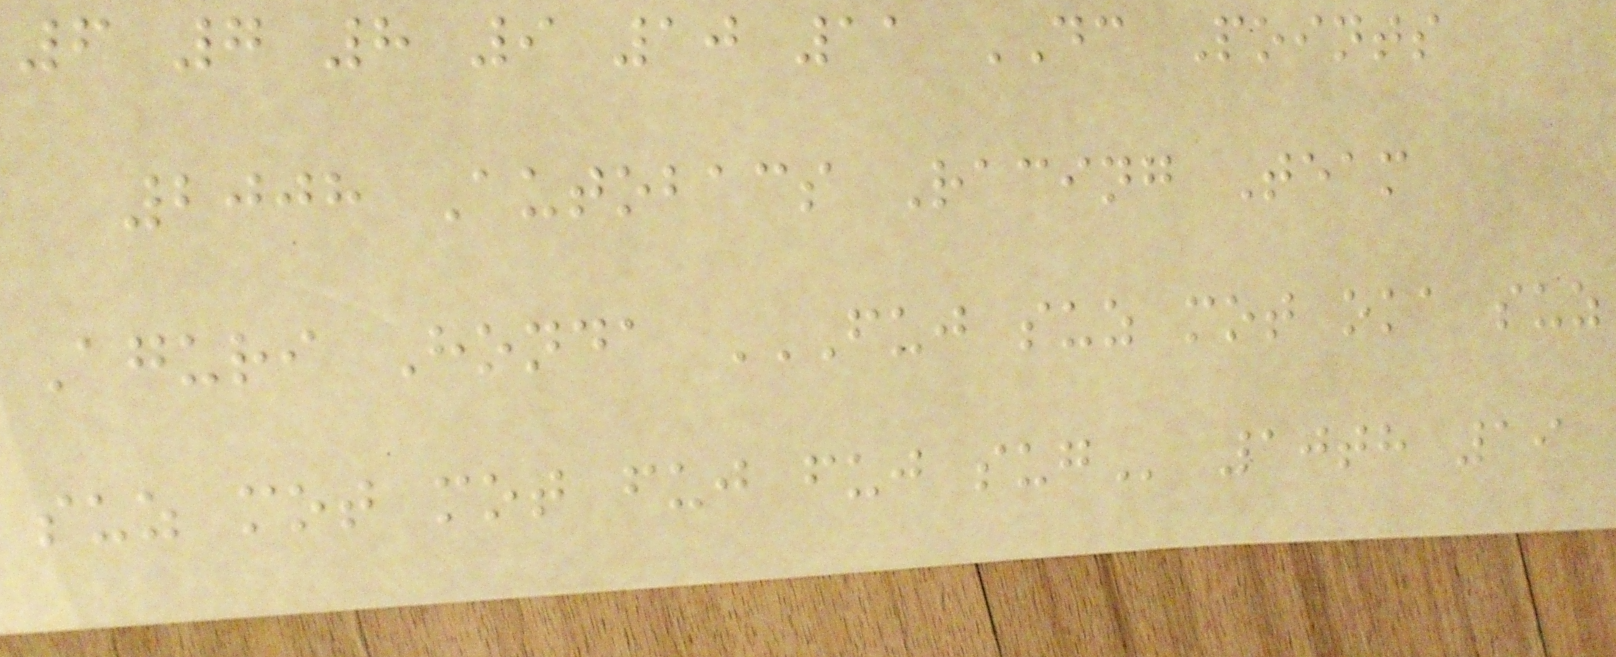6 7 8 9 10 11 DC Points
2008 Autobacs Racing Team
Aguri Honda FUJ SUZ MOT OKA SUZ
SUZ MOT MOT FUJ FUJ SUG 10th 19
